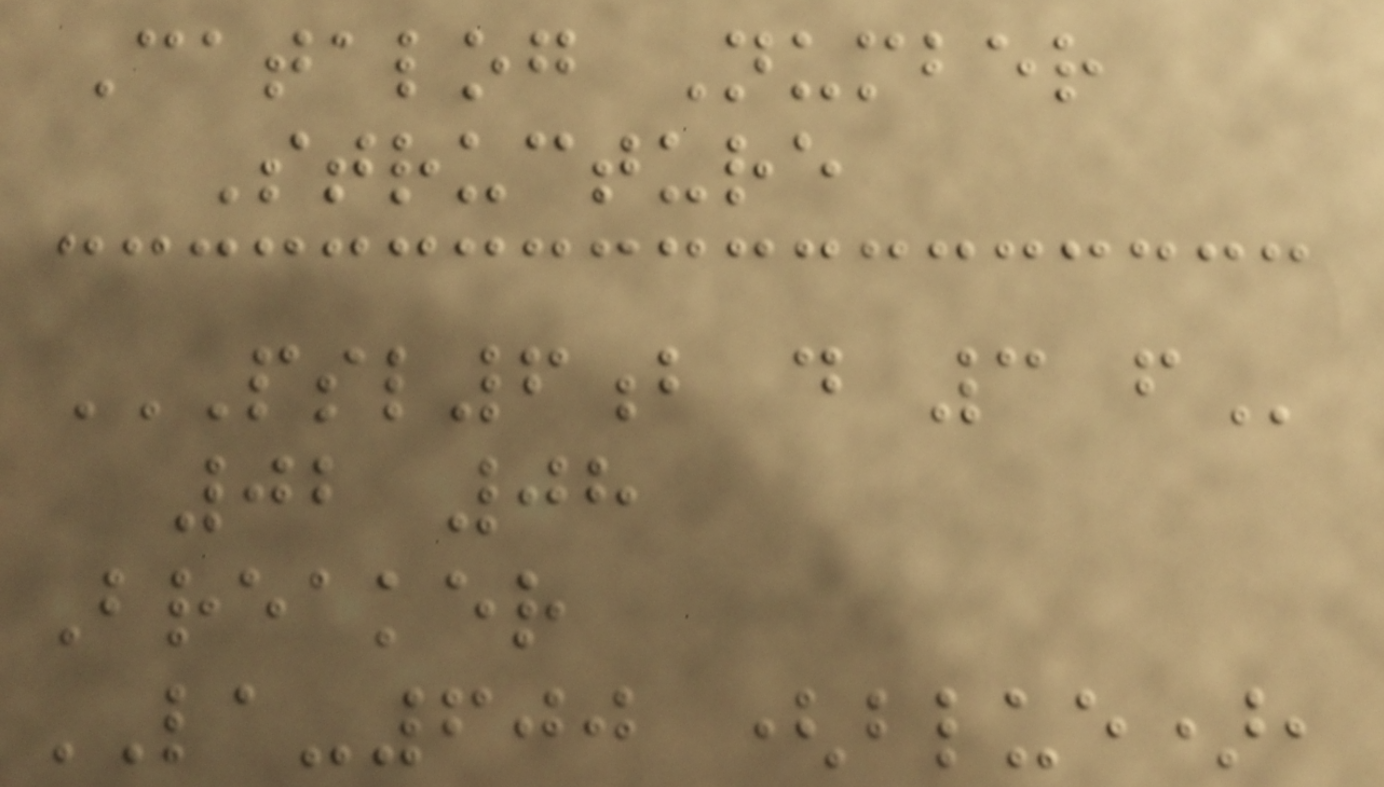Catalog Number
Structure
PSL6B D 3 F
02 08
Breaker
LA-600 (blue),
